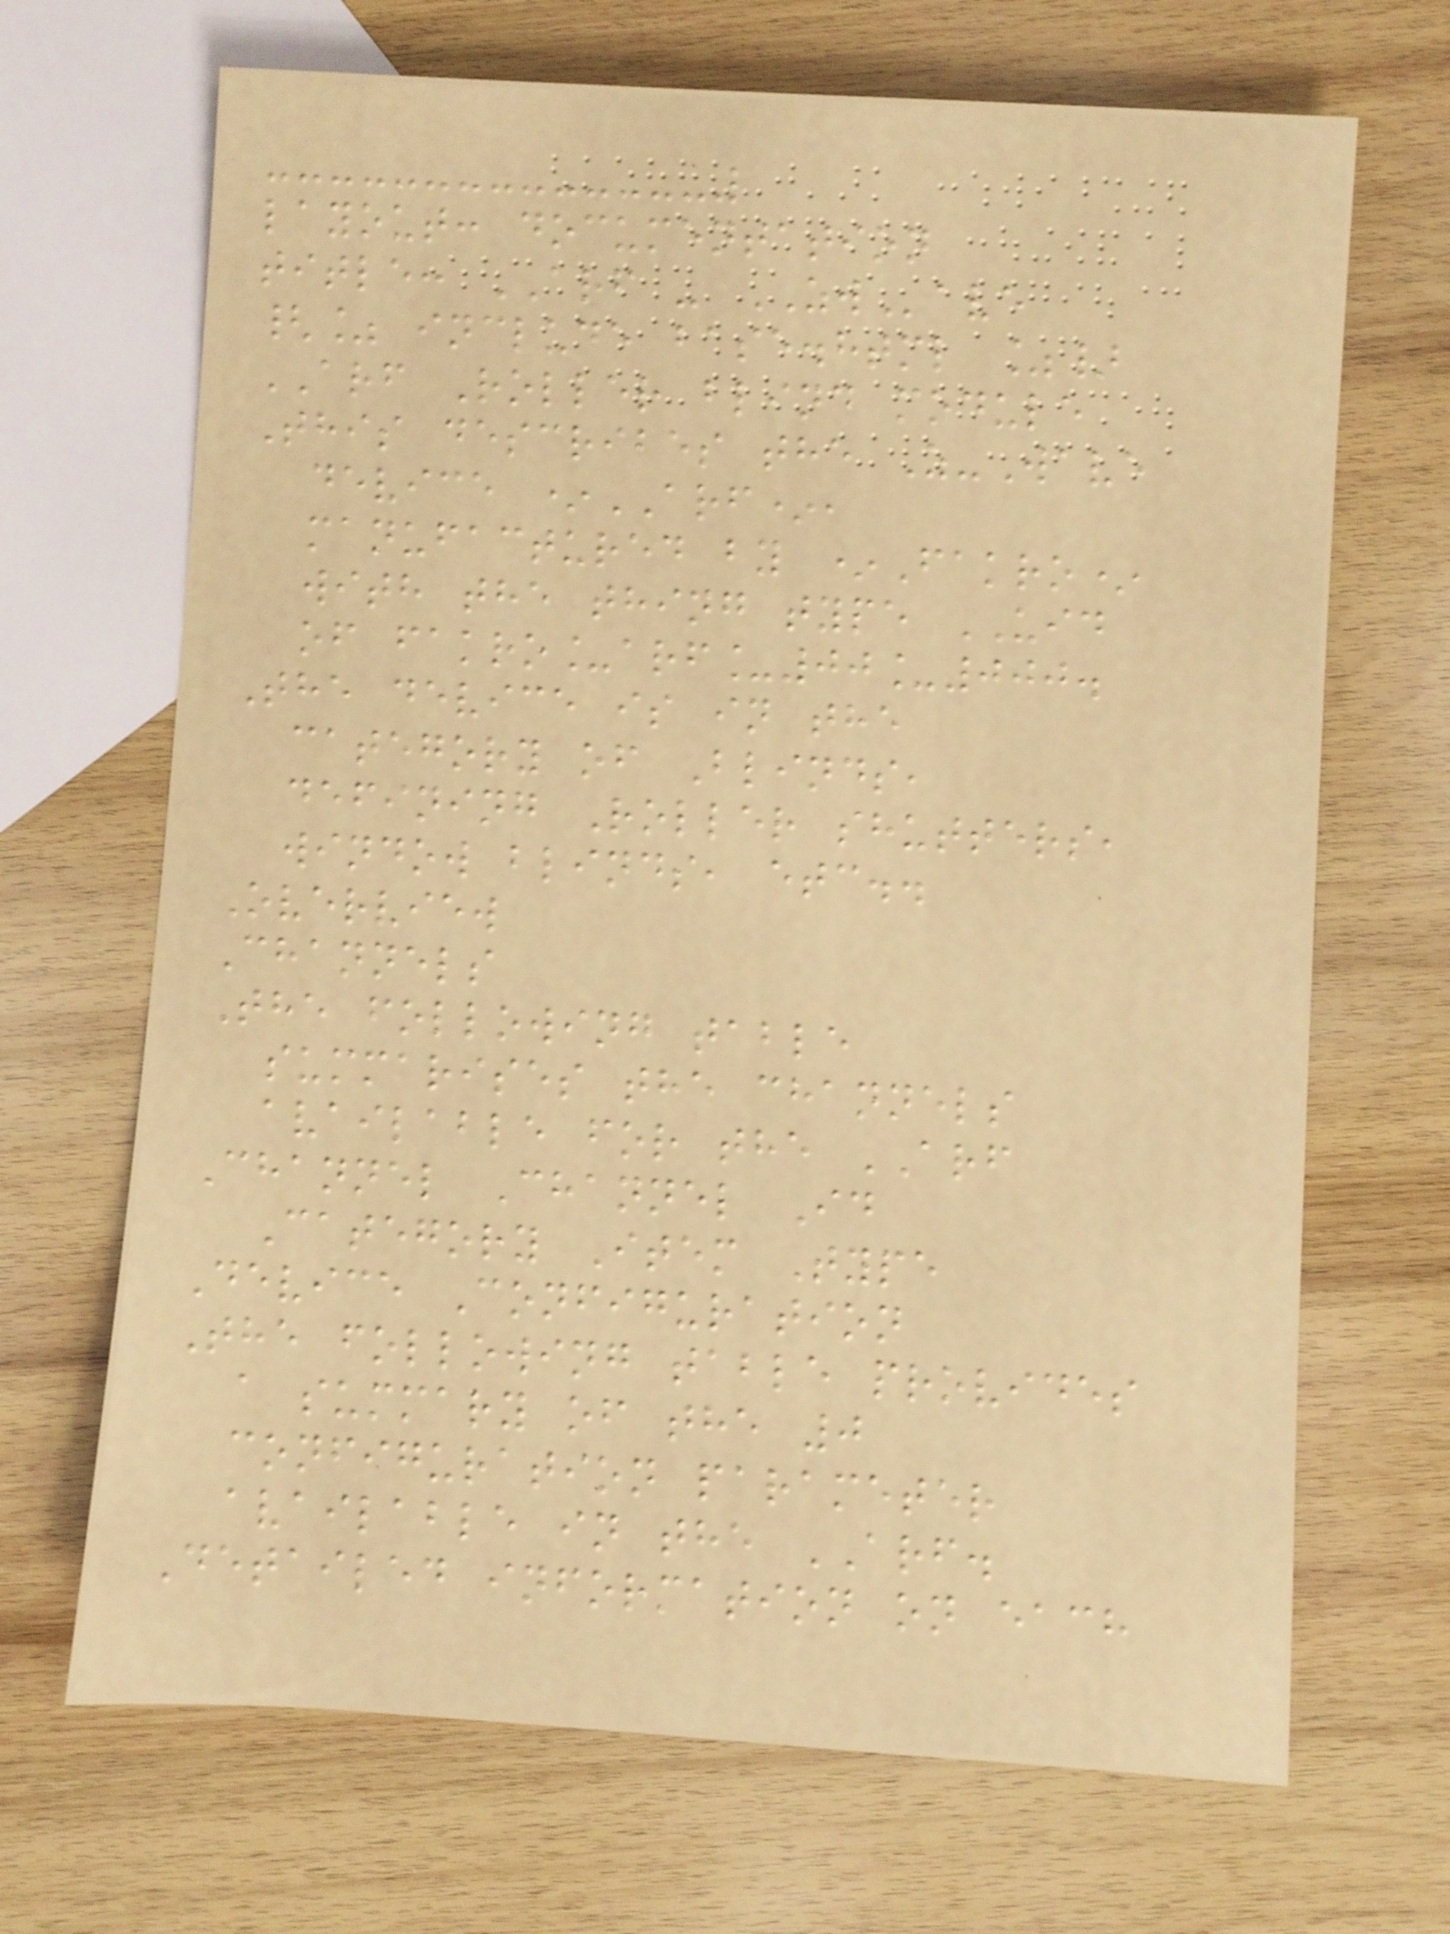layout: documentation
title: ARF - ZWave
{% include base.html %}
ARF Roller blind module
This describes the Z-Wave
device *ARF*,
manufactured by *Fakro*
with the thing type UID
of fakro_arf_00_000.
The device is in the
category of Blinds,
defining Roller shutters,
window blinds, etc..
Overview
Channels
The following table
summarises the channels
available for the ARF
Channel Channel Id
Category Item Type
Device Configuration
The following table provides
a summary of the 0
configuration parameter
available in the ARF.
Detailed information on each
